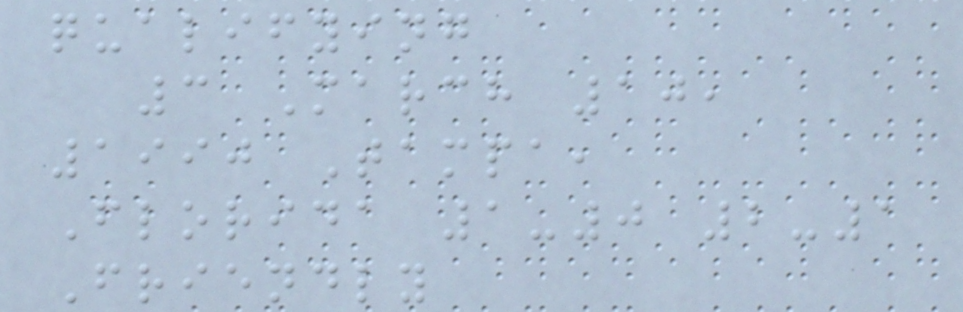qualifying
3 March 10,
1990 Tampa,
Florida 1-0 2-1
Friendly
